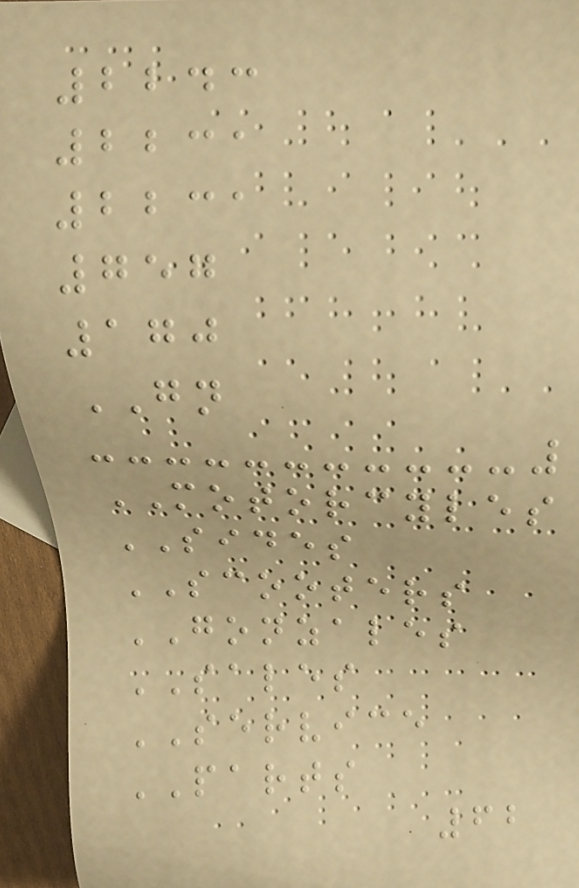2243
2231
2231
757
170
GN
MOTORCYLES
SIDES
SCOOTERS
GONZALES
SALES
SERVICE
PARTS
62
